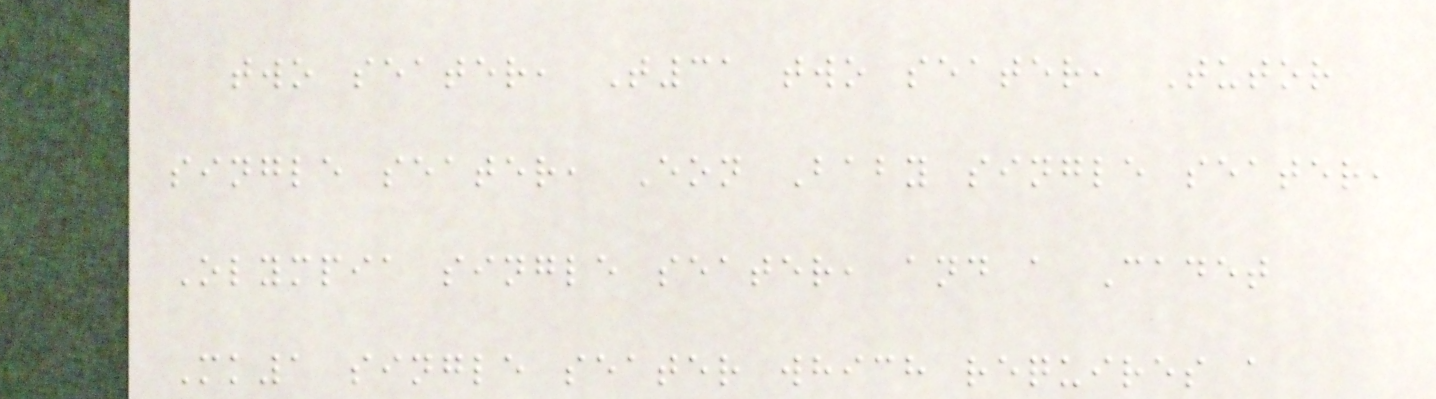two seater, T31 two seater, Tutor
single seater, Eon Baby single seater,
Olympia single seater, and a Cadet
Mk1 single seater which requires a
